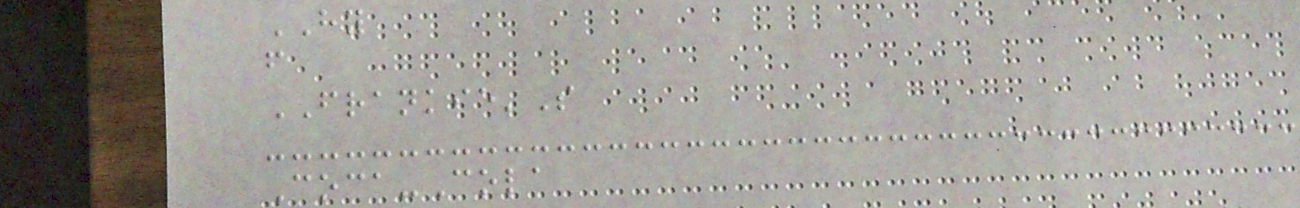HY
f
FRANKIE'S
Coca-Cola
